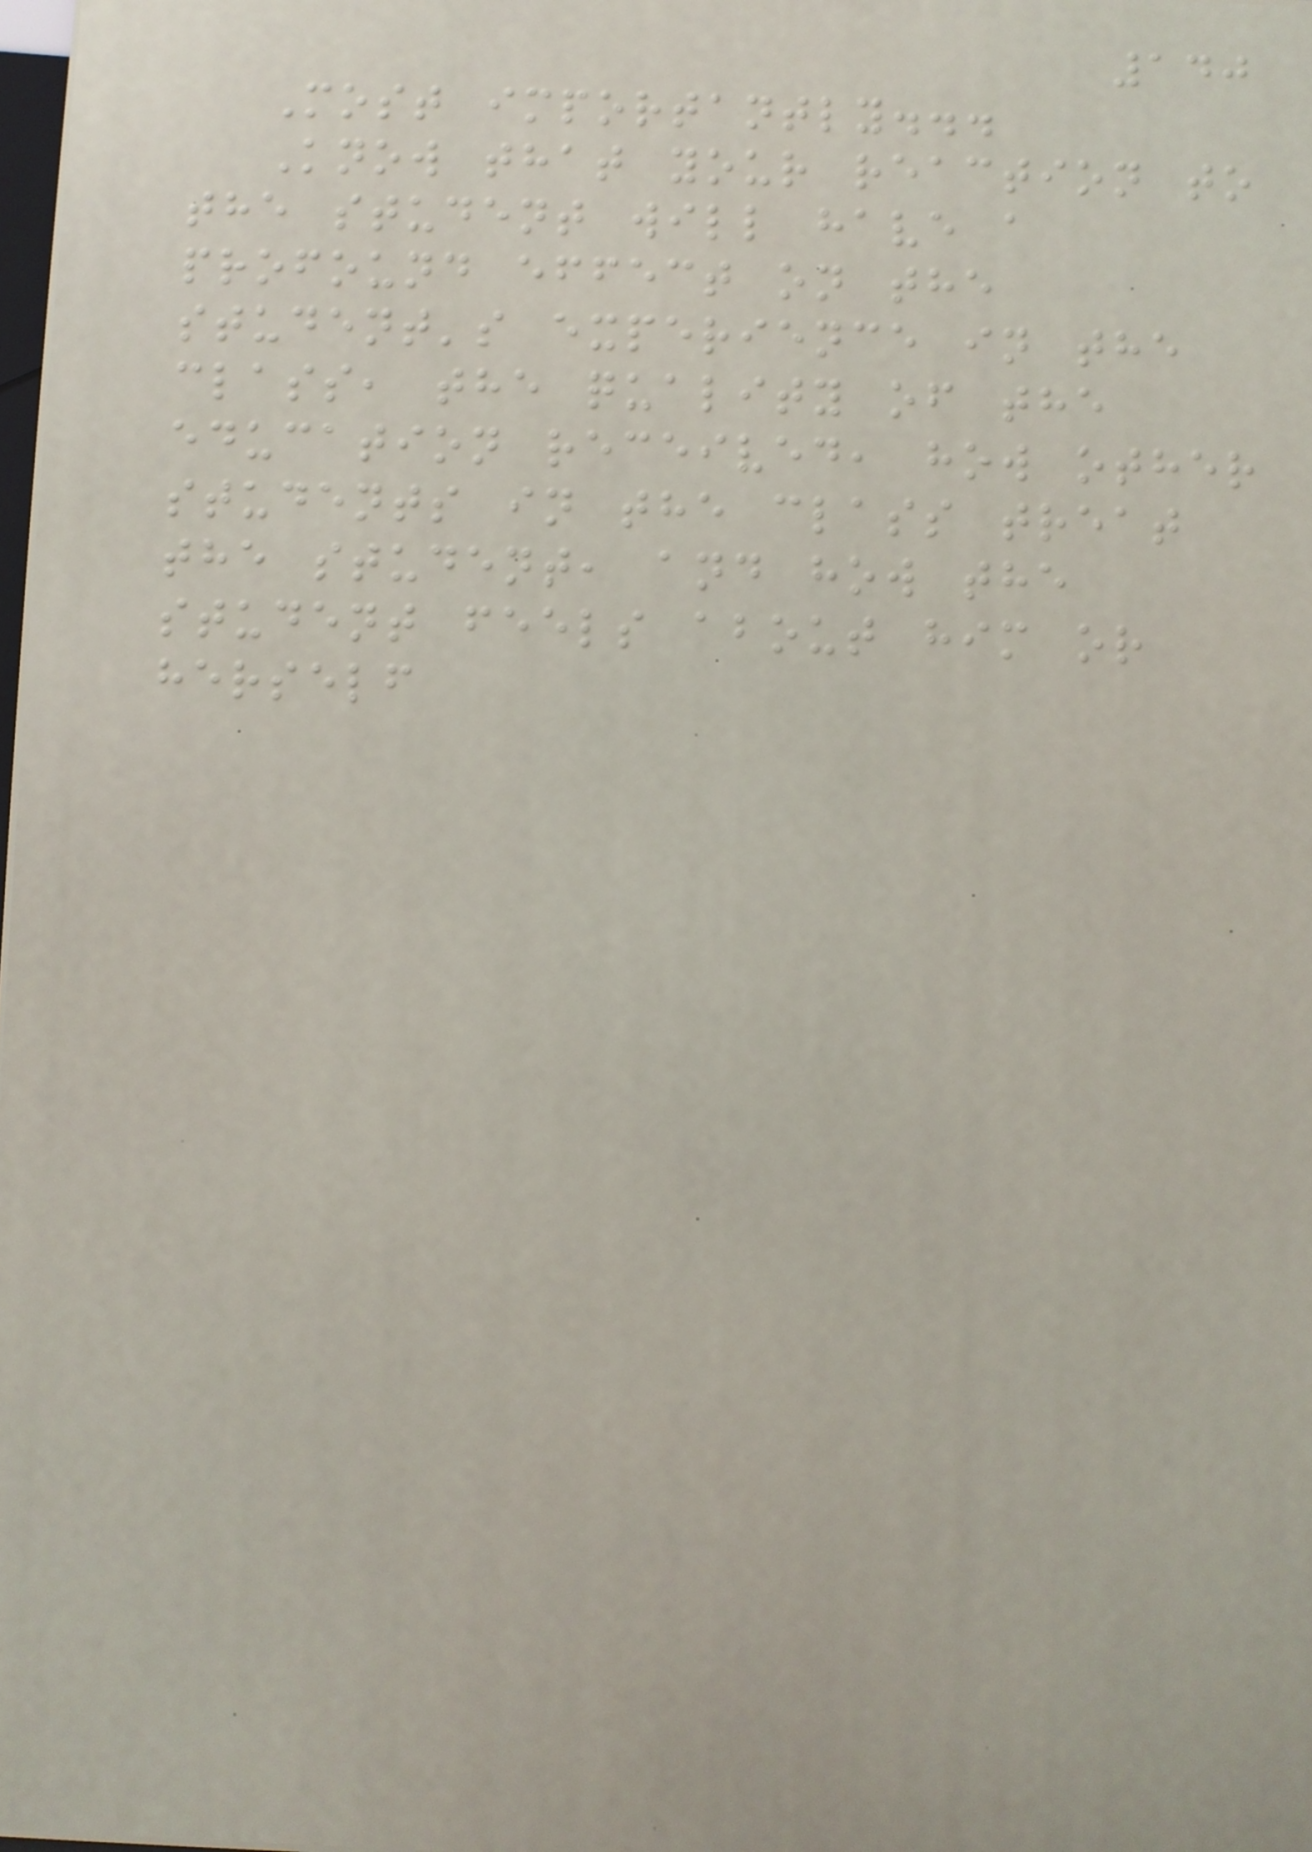140
Most importantly...
Know that your reaction to
the student will have a
profound effect on the
student's experience in the
class, the quality of the
education received, how other
students in the class treat
the student, and how the
student feels about him or
herself
